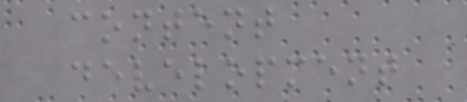content
development
